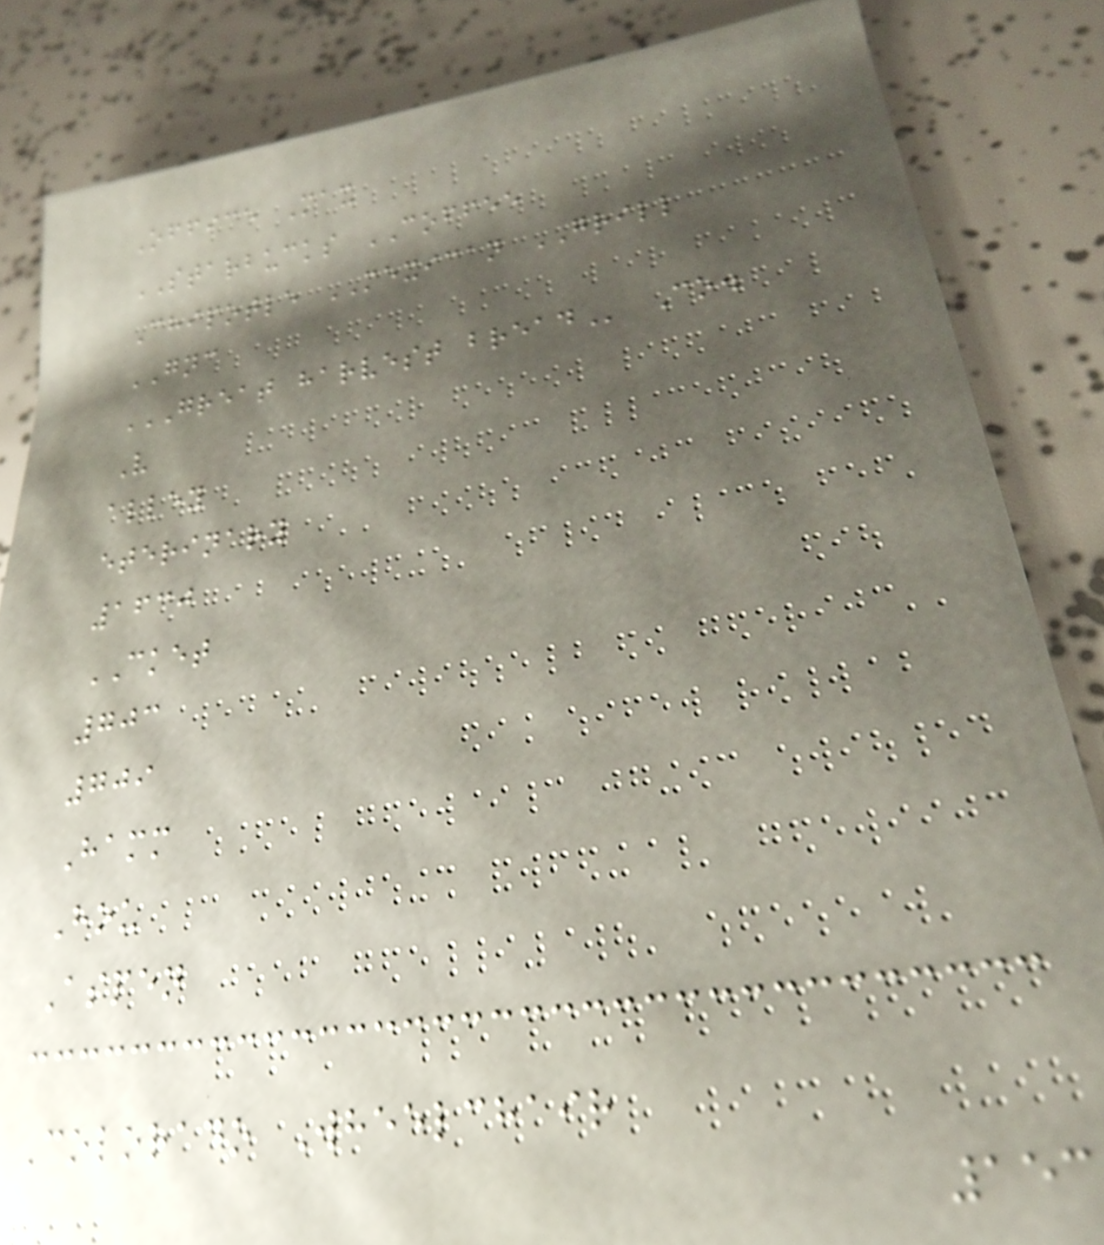Office Max
STARBUCKS COFFEE
Chipotle MEXICAN GRILL
GNC
GREAT HARVEST BREAD Co.
V
alley
eterinary
1630
CKET
703
709
Hamm
Hou
Aspen
Colorado Wheelchair
153
